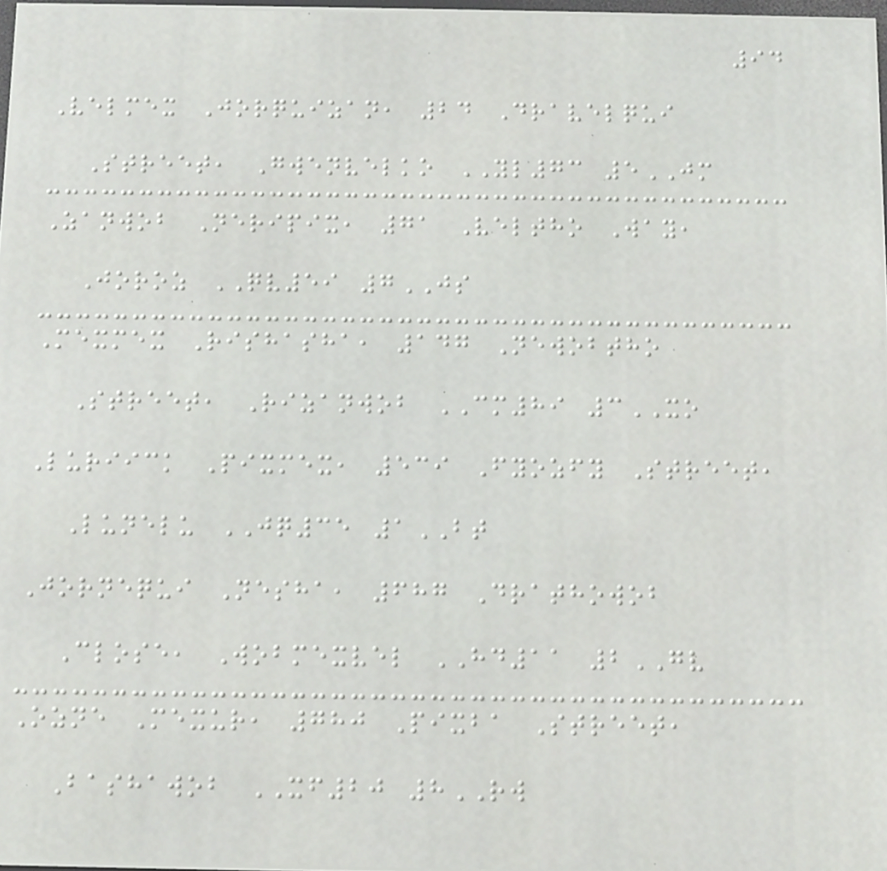94
Velmex Jorquizan, 24 Dravelqui
Street, Gwenvelko YL73 5JM
Zanwob Neripix, 71 Veltho Way,
Joroz QV59 7JS
Mexmex Rishasha, 147 Newobtho
Street, Rizanwob CM89 3XO
Luriick Pixmex, 539 Fyozfy Street,
Lunelu JQ35 1BT
Jornequi Nesha, 687 Drathowob
Close, Wobmexvel HD11 2GV
Ozne Mexur, 780 Pixba Street,
Bashawob XF20 8RW
